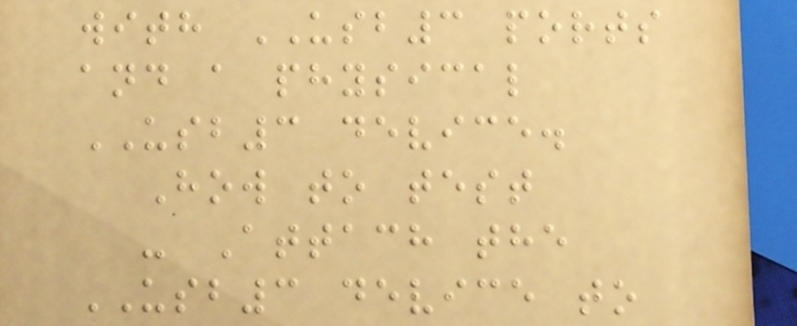with USB3 ports
and a physical
USB3 device.
How to test
- Attach the
USB3 device to
